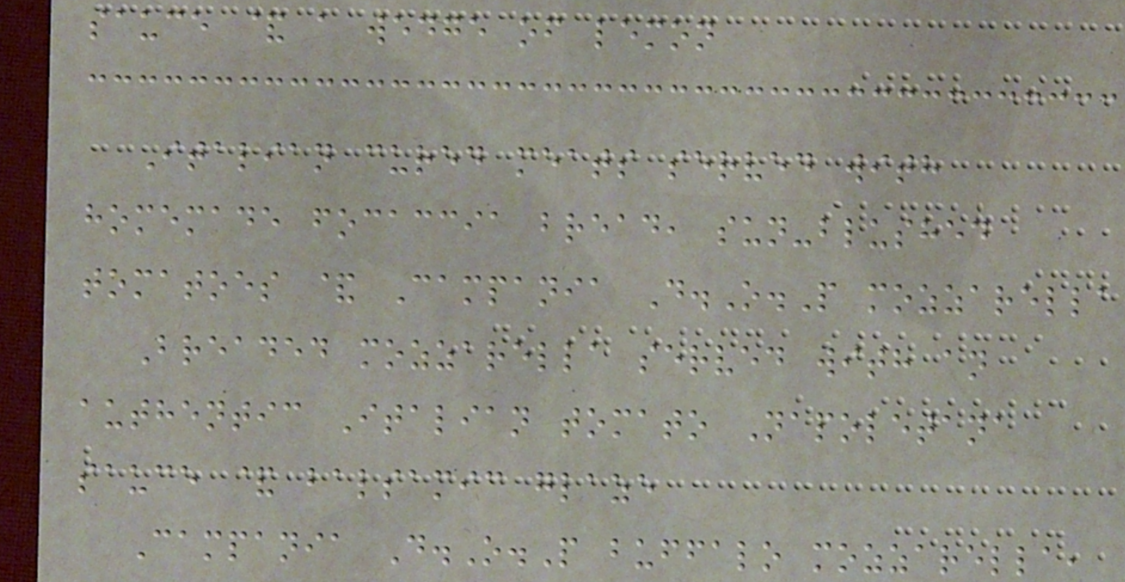sauce & a wedge of lemon
Italian cured meats served with
homemade focaccia bread, sun-blushed
tomatoes & Campania D.O.P mozzarella
Breaded mozzarella served with an
authentic Italian tomato Napoletana
sauce & balsamic glaze
Campania D.O.P buffalo mozzarella,
